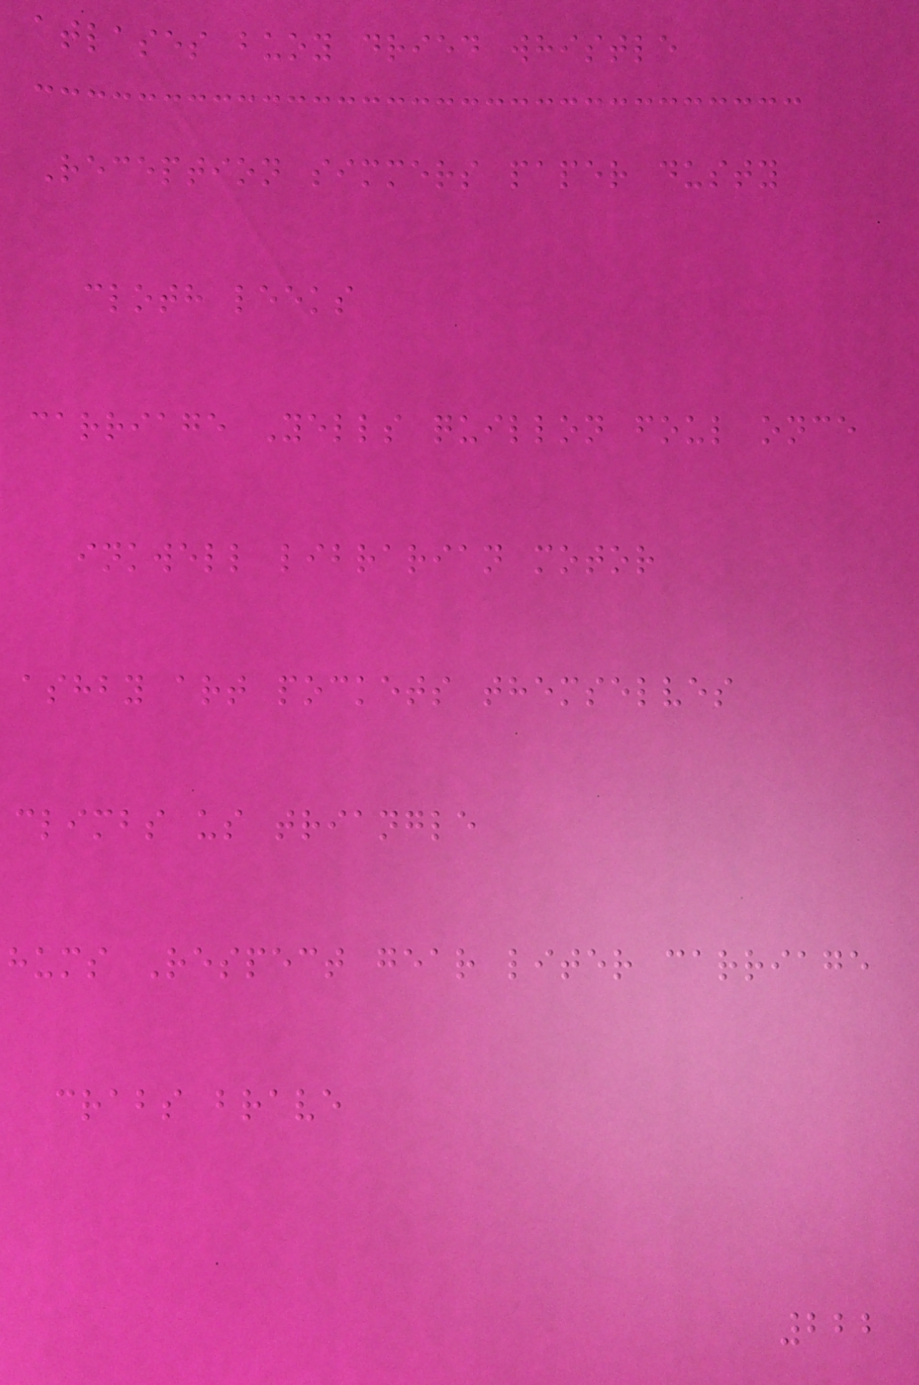atlases buoy dried whistle
Reception simmers paper dusty
cloth leeks
carriage Yells quillon foul once
inkwell librarian motor
ashby art pockets themselves
climbs us triangle
hums Respect gear liter carriage
crabs brave
222
